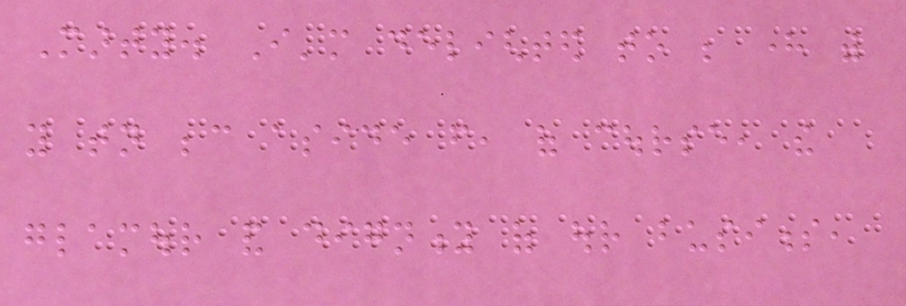Marty. I'm delighted to be here with
you tonight because aside from, of course, the
glamour and dignity of our business,
